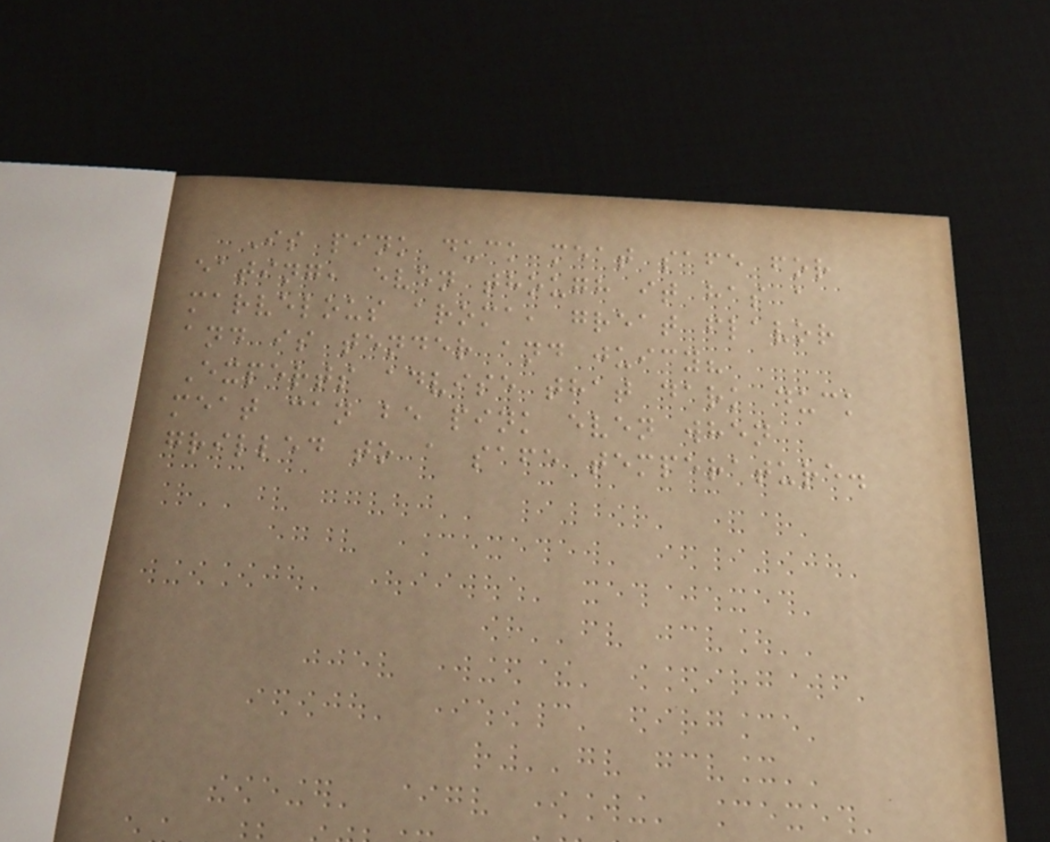Is pink duck meat safe for
eating, even though it has a
marvelous aroma, great flavor
and is tender and juicy?
Experts advise that dark duck
meat can be pink even when
grilled to a safe temperature.
